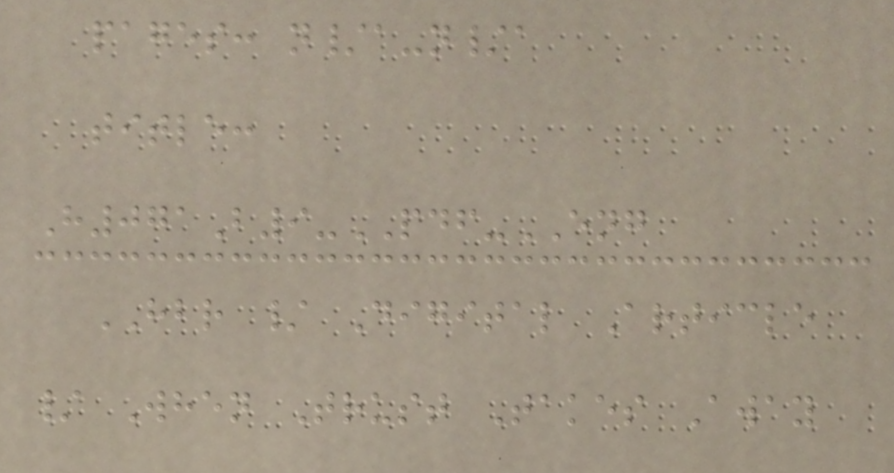pages: n/a-n/a
title:
H071B9-PDF-ENG
HBR / Digital Article
/ When Trust Takes Away
